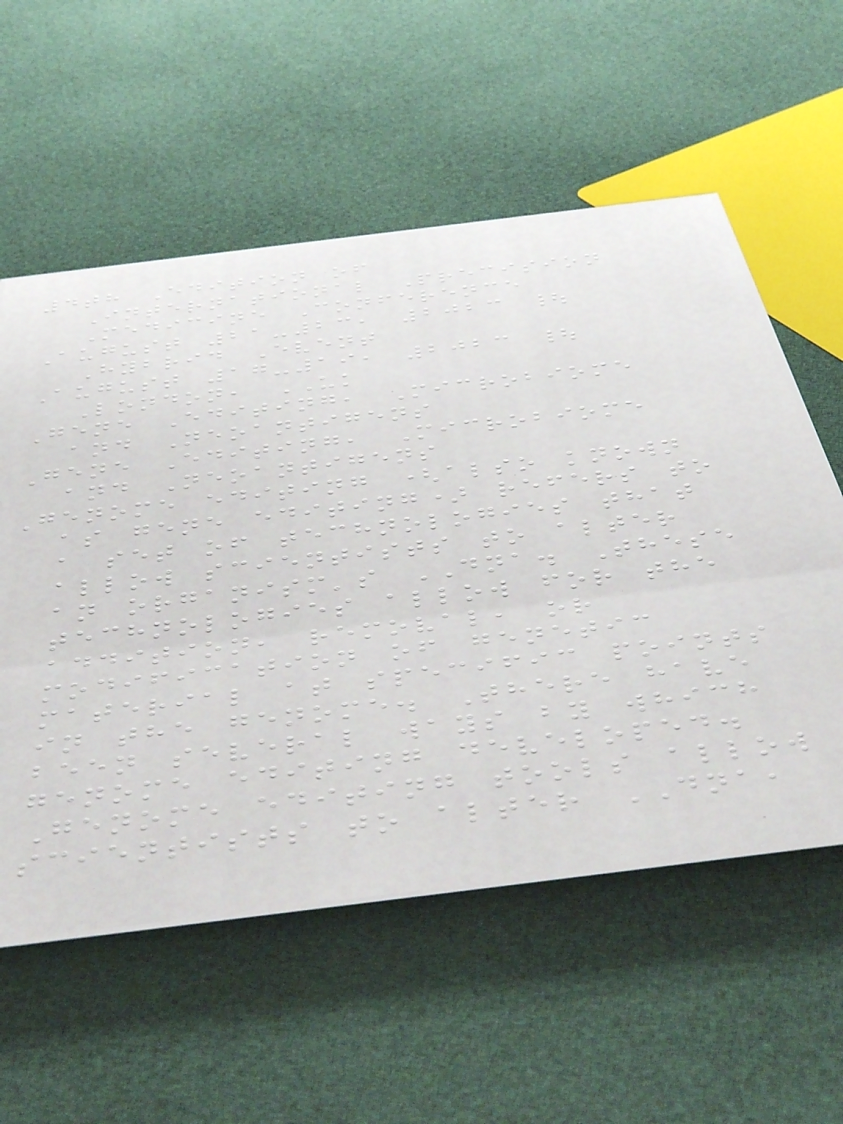4th Edition of
International Precision
Medicine Conference
August 21-23, 2023 |
Hybrid Event
August 17-19, 2023 |
London, UK
Gene Editing, Microbiome
and Neoantigens
Gene Editing, Microbiome
and Neoantigens
Genome editing (also known
as gene editing) refers to
a set of technologies that
allow scientists to alter
an organism's DNA. These
technologies allow for the
addition, removal, or
modification of genetic
material at specific points
in the genome. There have
been several ways by which
genome editing developed.
Genome editing tools allow
scientists to alter DNA,
